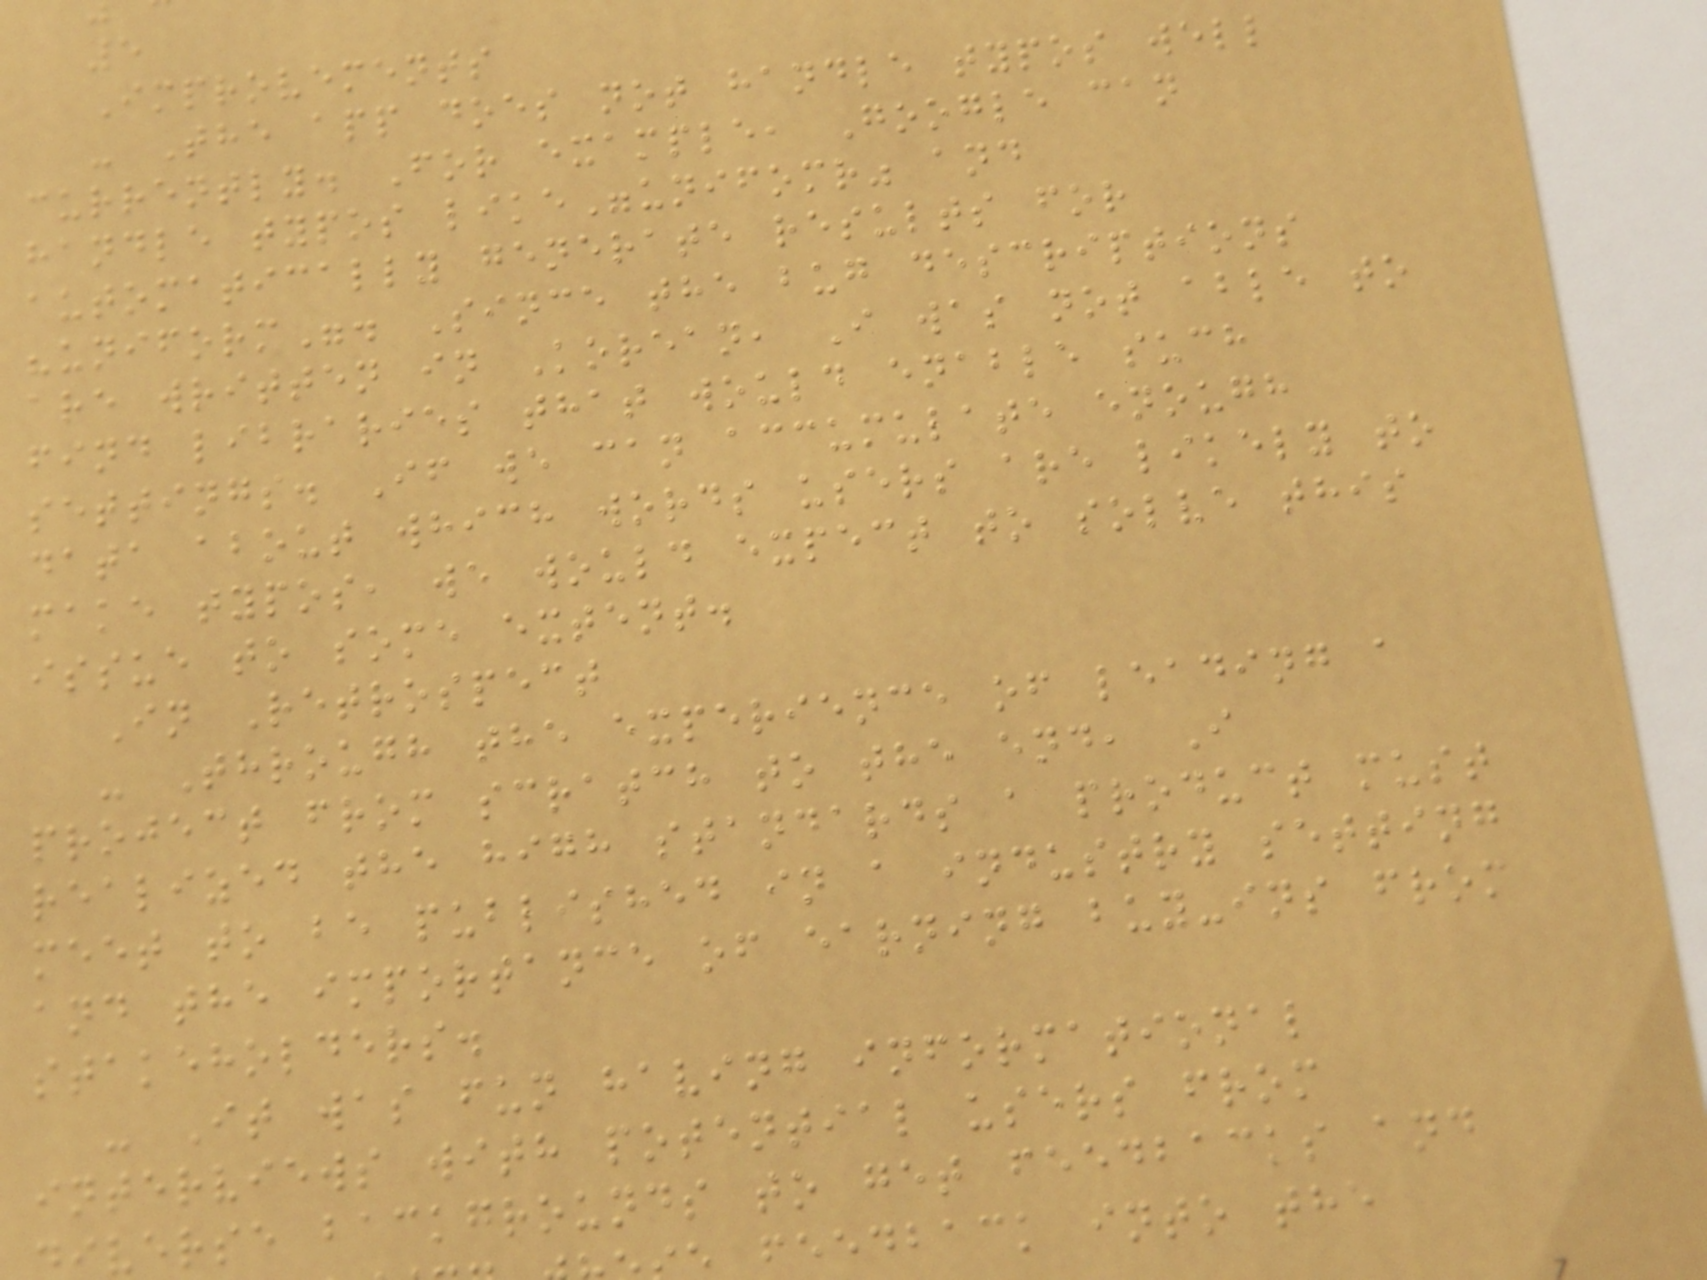5
Improvements
- The app does not handle typos well
currently. For example, Google can
handle typos like"unifomr" and
automatically generate results for
"uniform". Since the bug descriptions
are written in Korean, I was not able to
find libraries that would enable such
settings. If we can accumulate enough
data about which words users are likely to
make typos, we would expect to solve this
issue to some extent.
In Retrospect
- Through the experience of leading a
project from scratch to the end, I
realized the high standards a product must
meet to be published in a industry setting
and the importance of earning buy-ins from
stakeholders.
- It was fun having informational
interviews with potential users from
iverse backgrounds to get feedbacks and
feedback into the
